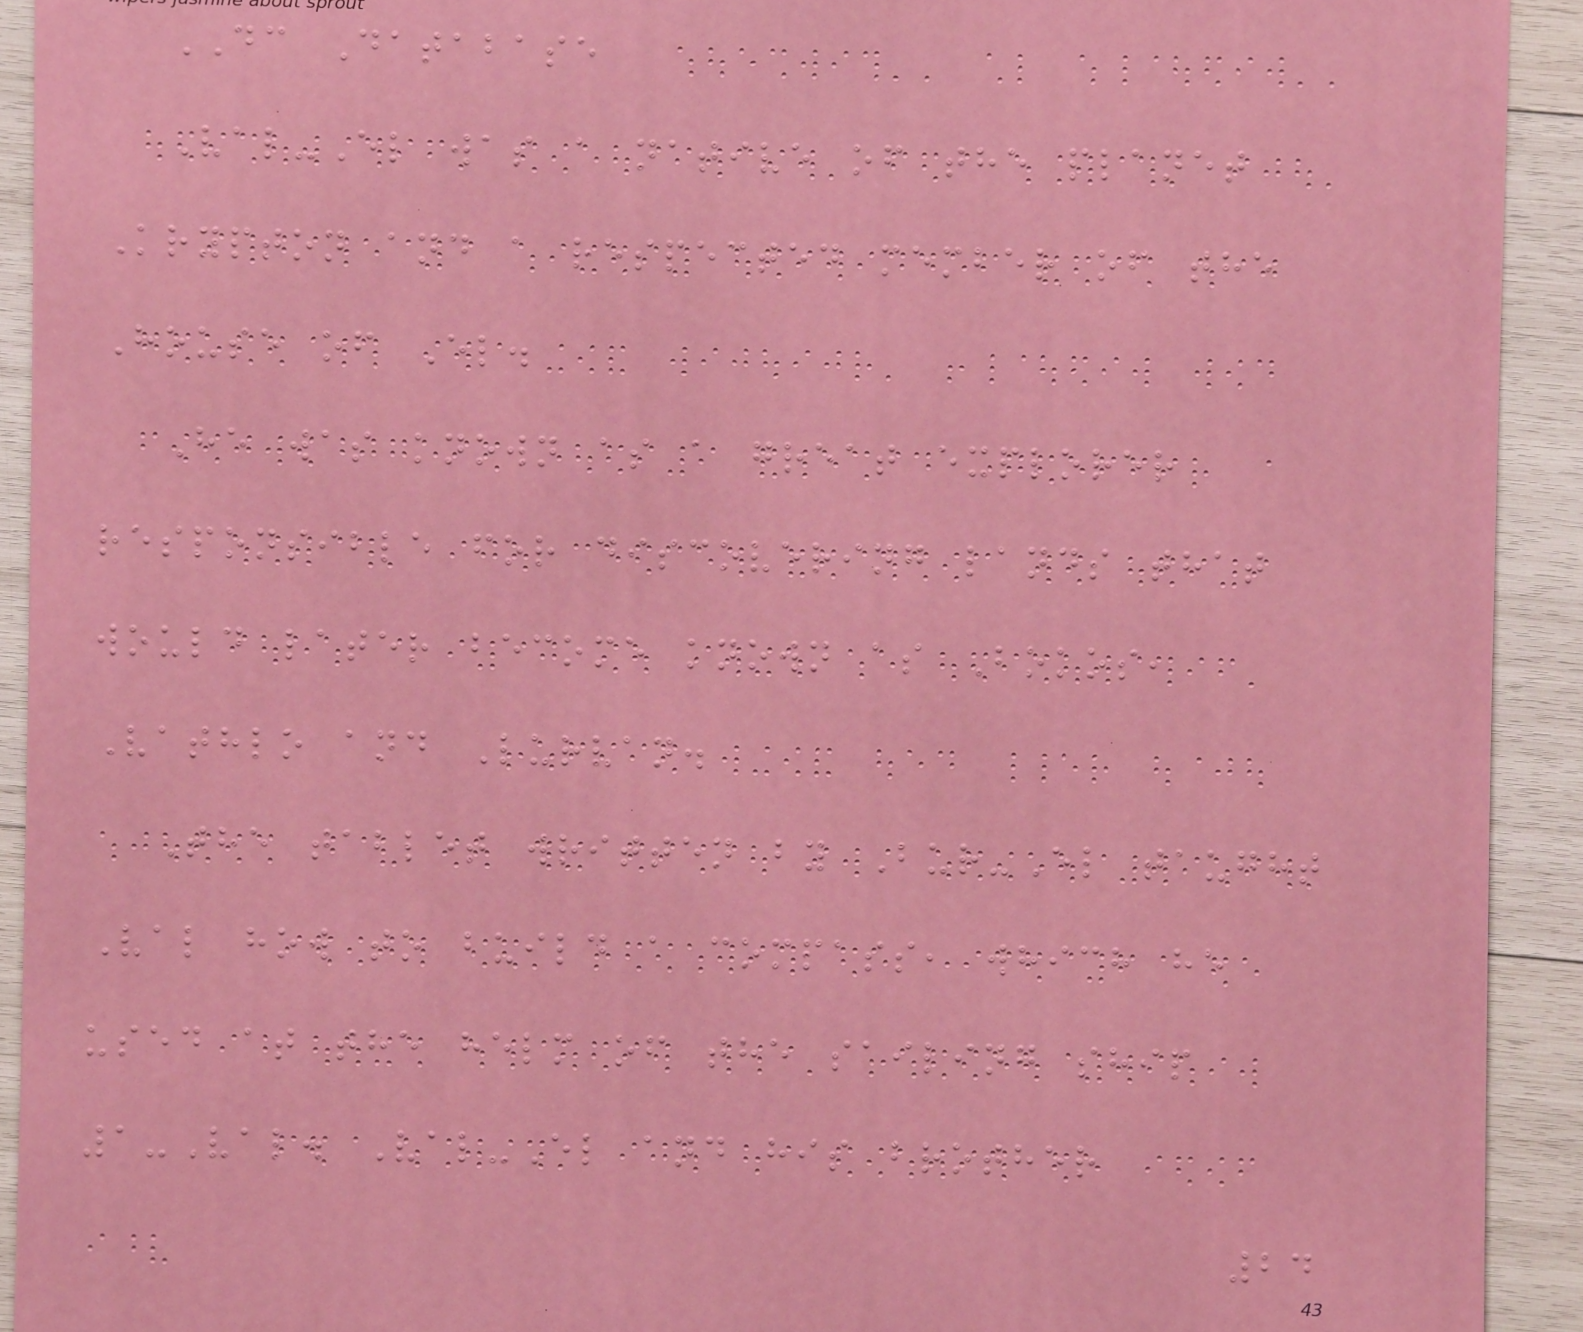DC Database
Val-El was a native of the planet
Krypton and a respected member of the
House of El.
He was known as a great explorer
responsible for discovering lands that
would later become known as Bokos,
Vathlo and Lurvan.
The tablet written by Bur-El taught
Val how to build a compass, which he
used at the helm of the sailing ship
1-Val. Val-El and his brother
24
